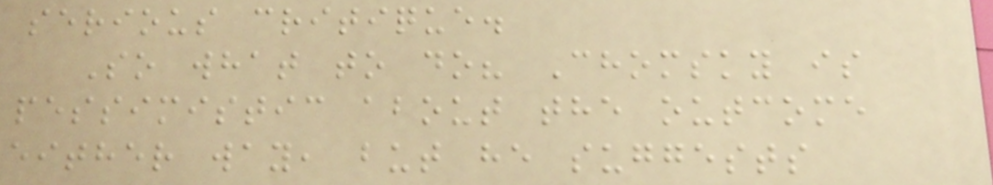serious critique.
So what to do? Chomsky is
pessimistic about the outcome
either way, but he suggests
